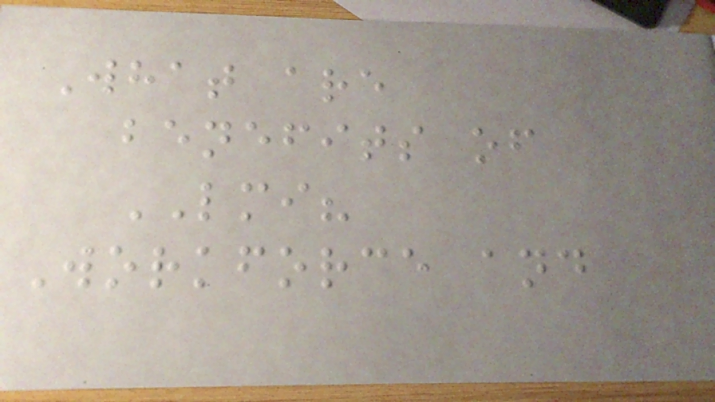What are
benefits of
LMI?
Workforce and
